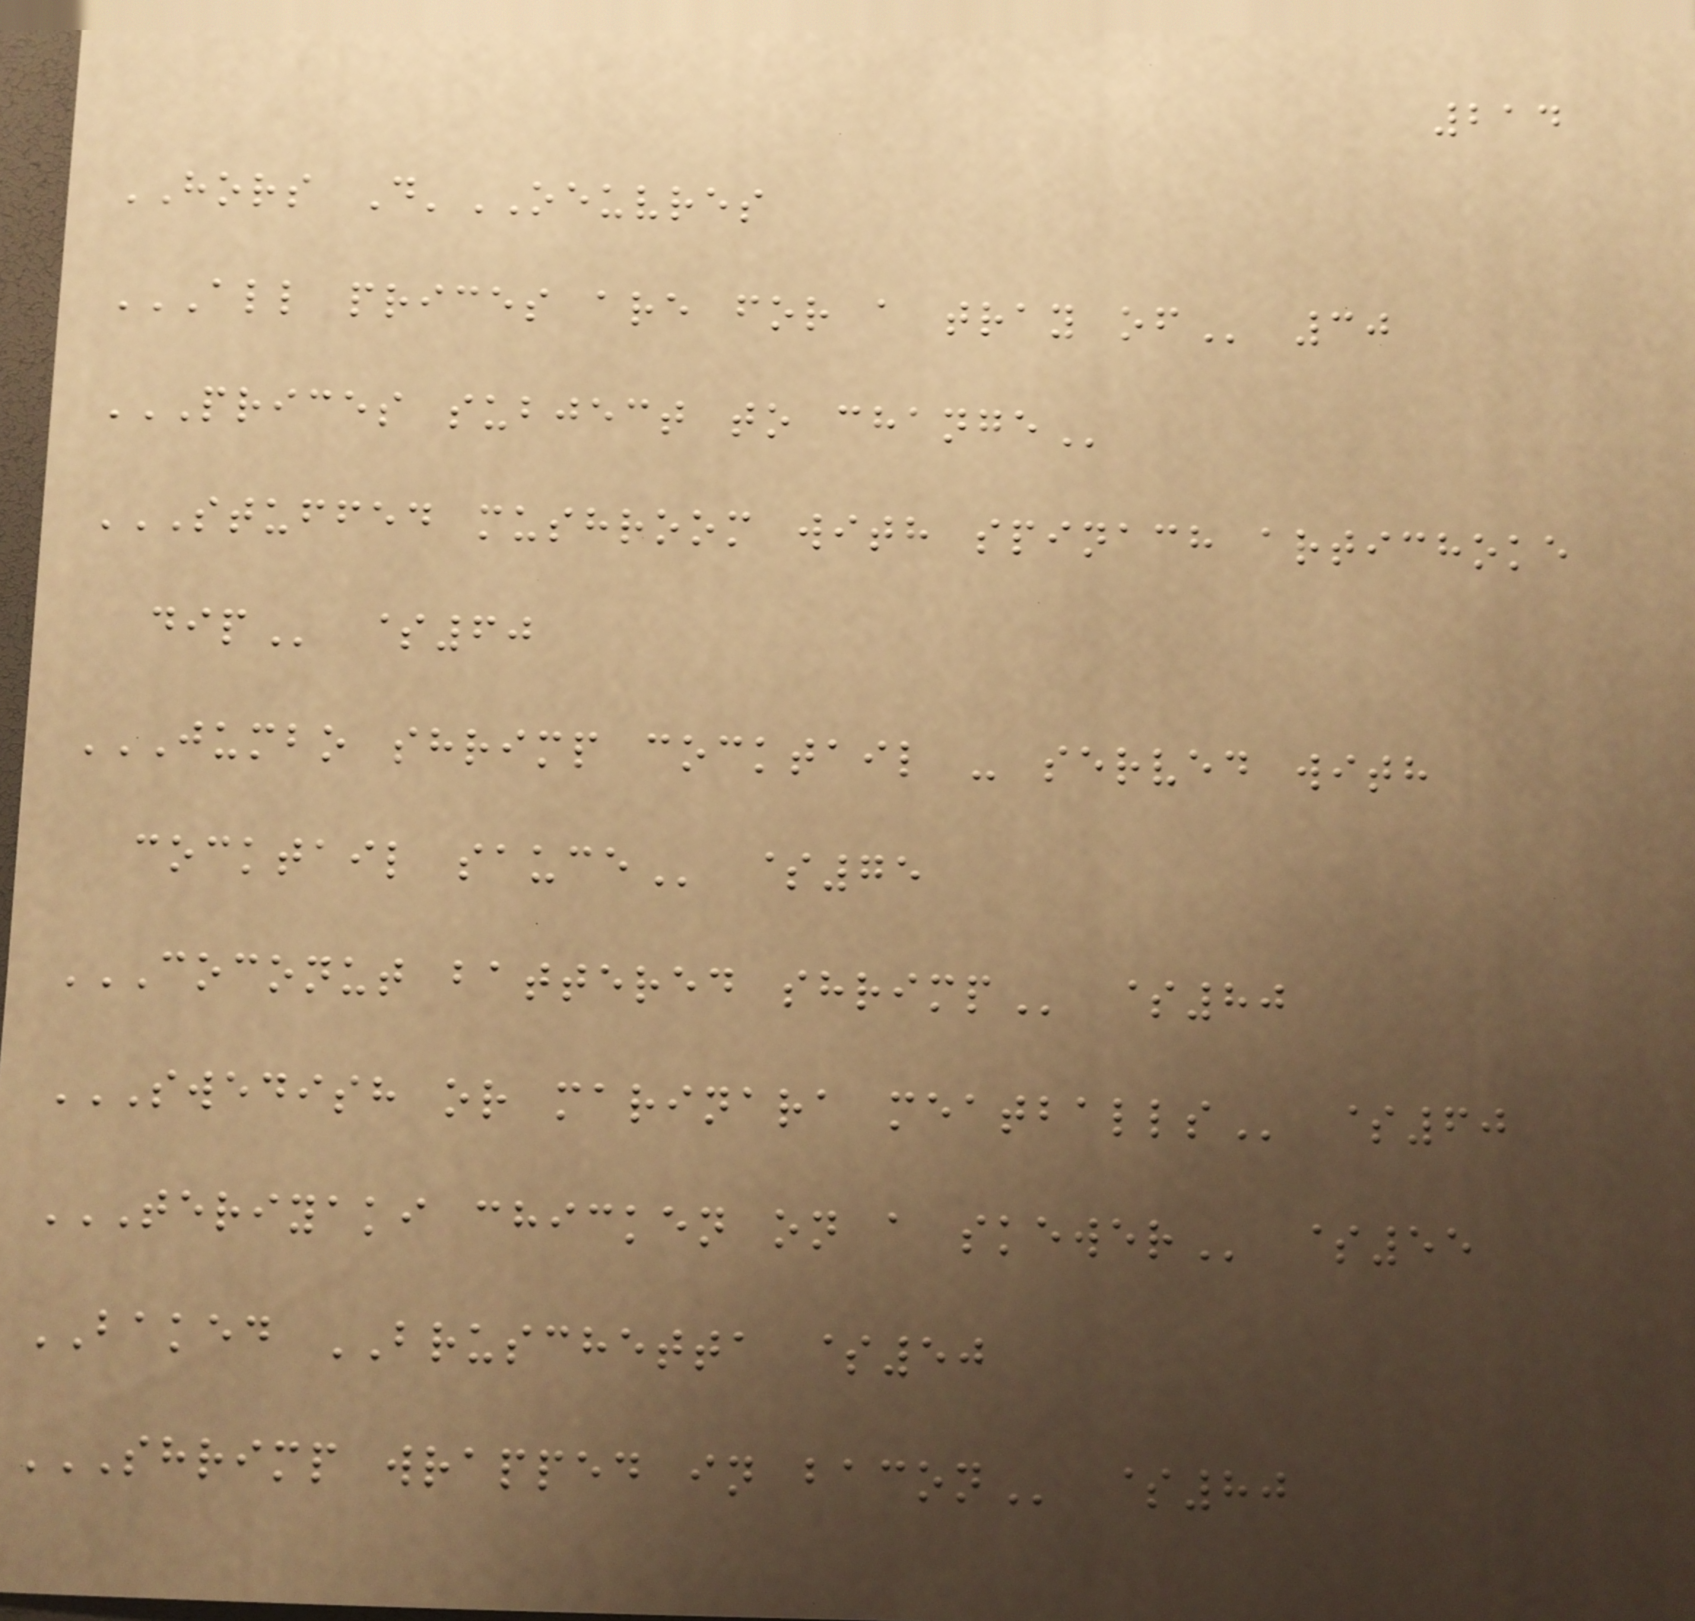214
HORS D'OEUVRES
ALL PRICES ARE FOR A TRAY OF 30
PRICES SUBJECT TO CHANGE
STUFFED MUSHROOM WITH SPINACH ARTICHOKE
DIP $60
JUMBO SHRIMP COCKTAIL - SERVED WITH
COCKTAIL SAUCE $75
COCONUT BATTERED SHRIMP $80
SWEDISH OR MARINARA MEATBALLS $60
TERIYAKI CHICKEN ON A SKEWER $55
BAKED BRUSCHETTA $50
SHRIMP WRAPPED IN BACON $80
